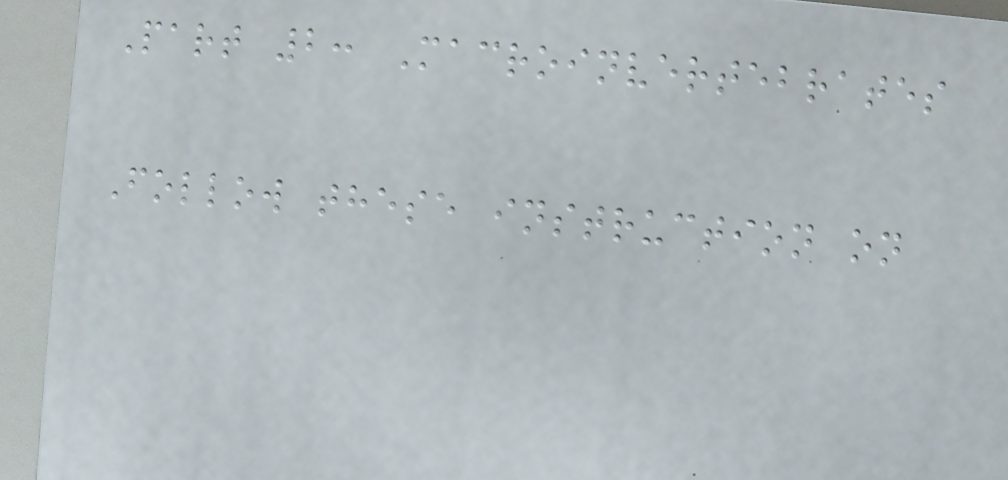Part 2: Macroinvertebrates
Follow these instruction on
